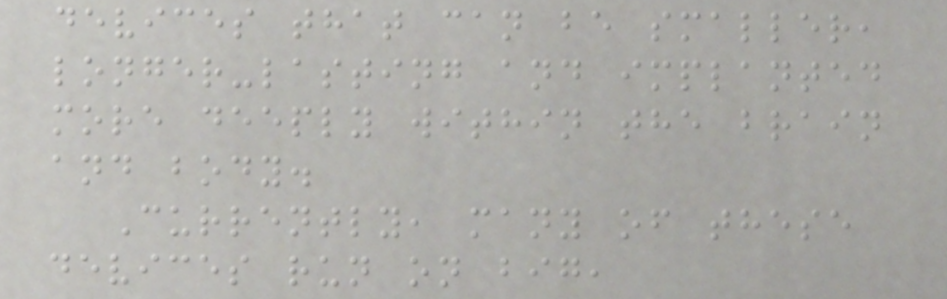devices that can be smaller,
longer-lasting and implanted
more deeply within the brain
and body.
Currently, many of these
devices run on big,
